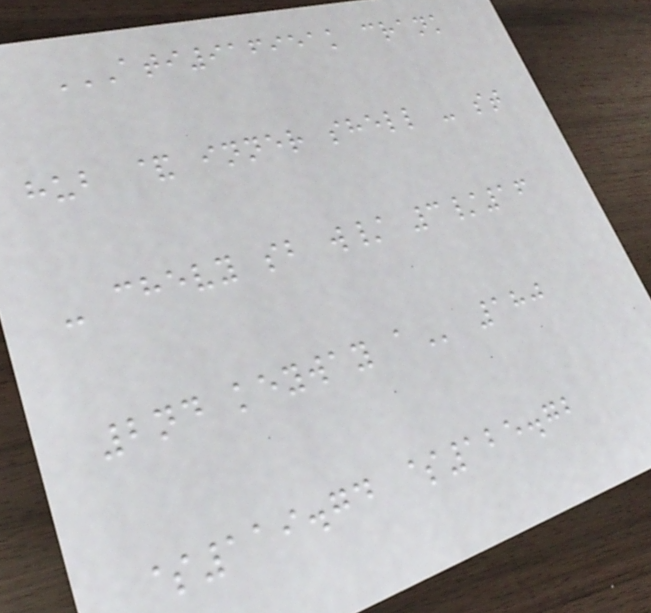ATI916951K CRANK
HUB & INNER SHELL - ST
- CHEVY SB W/ 3/16
2ND KEYWAY A 180
$119.74 $125.72
